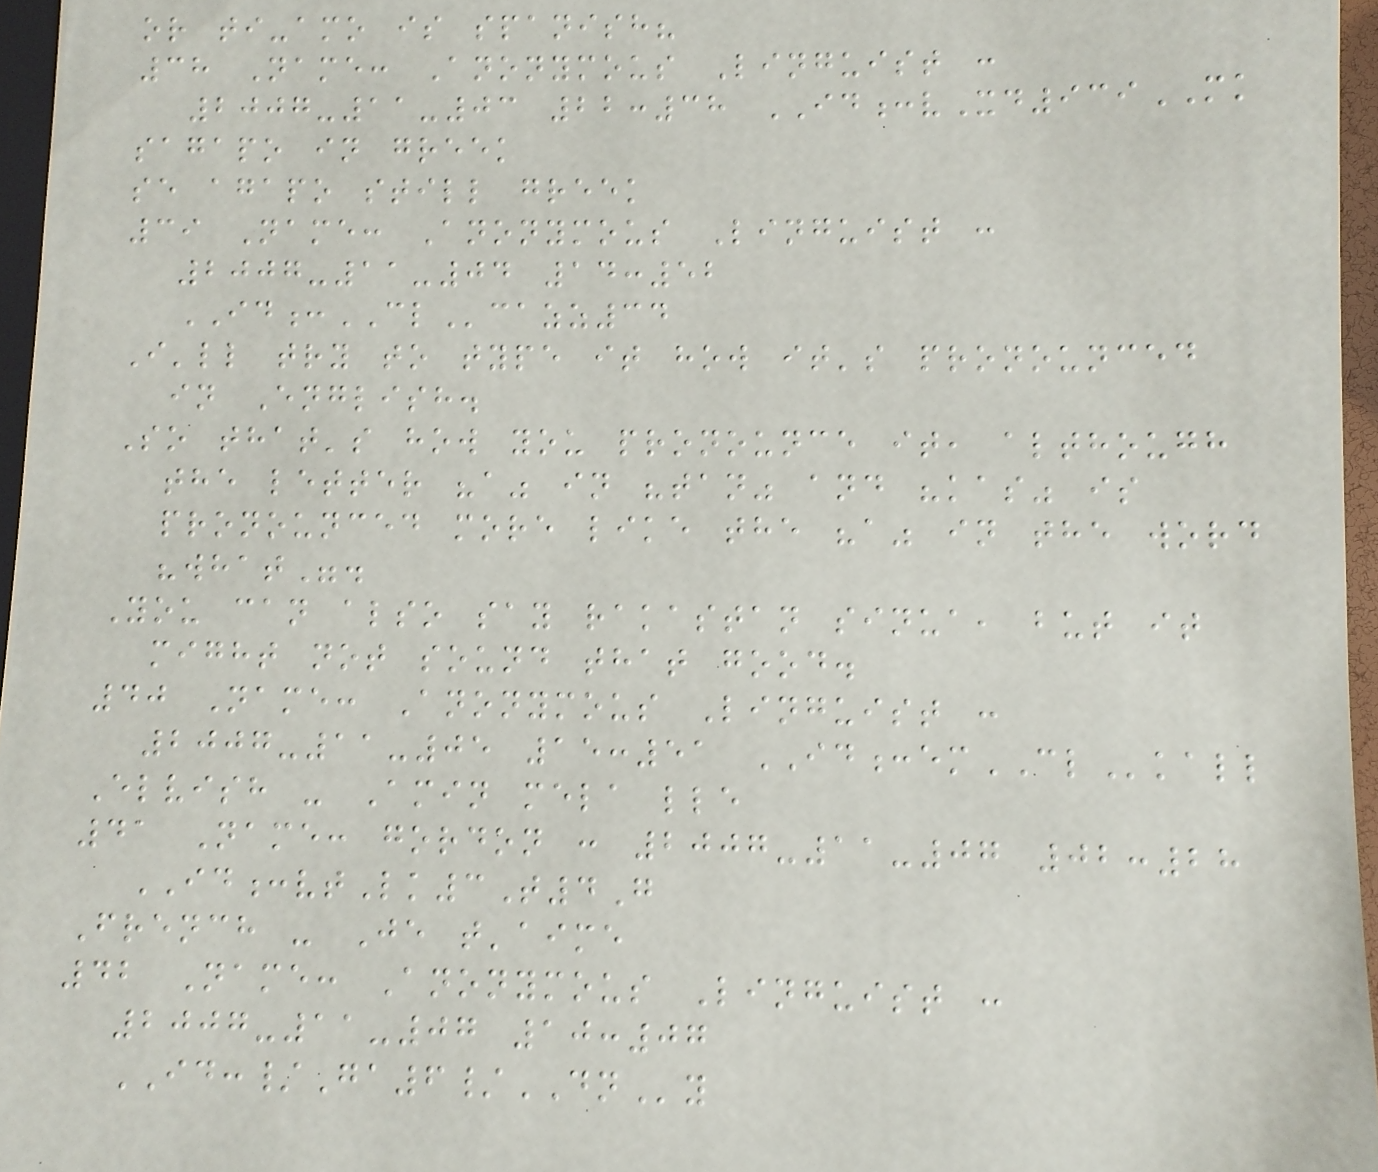or ti-amo is spanish?
38 Name: Anonymous Linguist :
2007-11-03 22:38 ID:vXd939MK
sagapo in greek
se agapo still greek
39 Name: Anonymous Linguist :
2007-11-04 14:52
ID:CLcazz34
I'll try to type it how it's pronounced
in English.
So that's how you pronounce it, although
the letter "a" in "tan" and "kas" is
pronounced more like the "a" in the word
"what".
You can also say rakastan sinua, but it
might not sound that good.
40 Name: Anonymous Linguist :
2007-11-05 15:51 ID:emCLkall
Elvish - Amin mela lle
41 Name: gordon : 2007-11-07 02:28
ID:vtLk3T4G
French - Je t'aime
42 Name: Anonymous Linguist :
2007-11-07 10:07
ID:/Ga6/DNy
